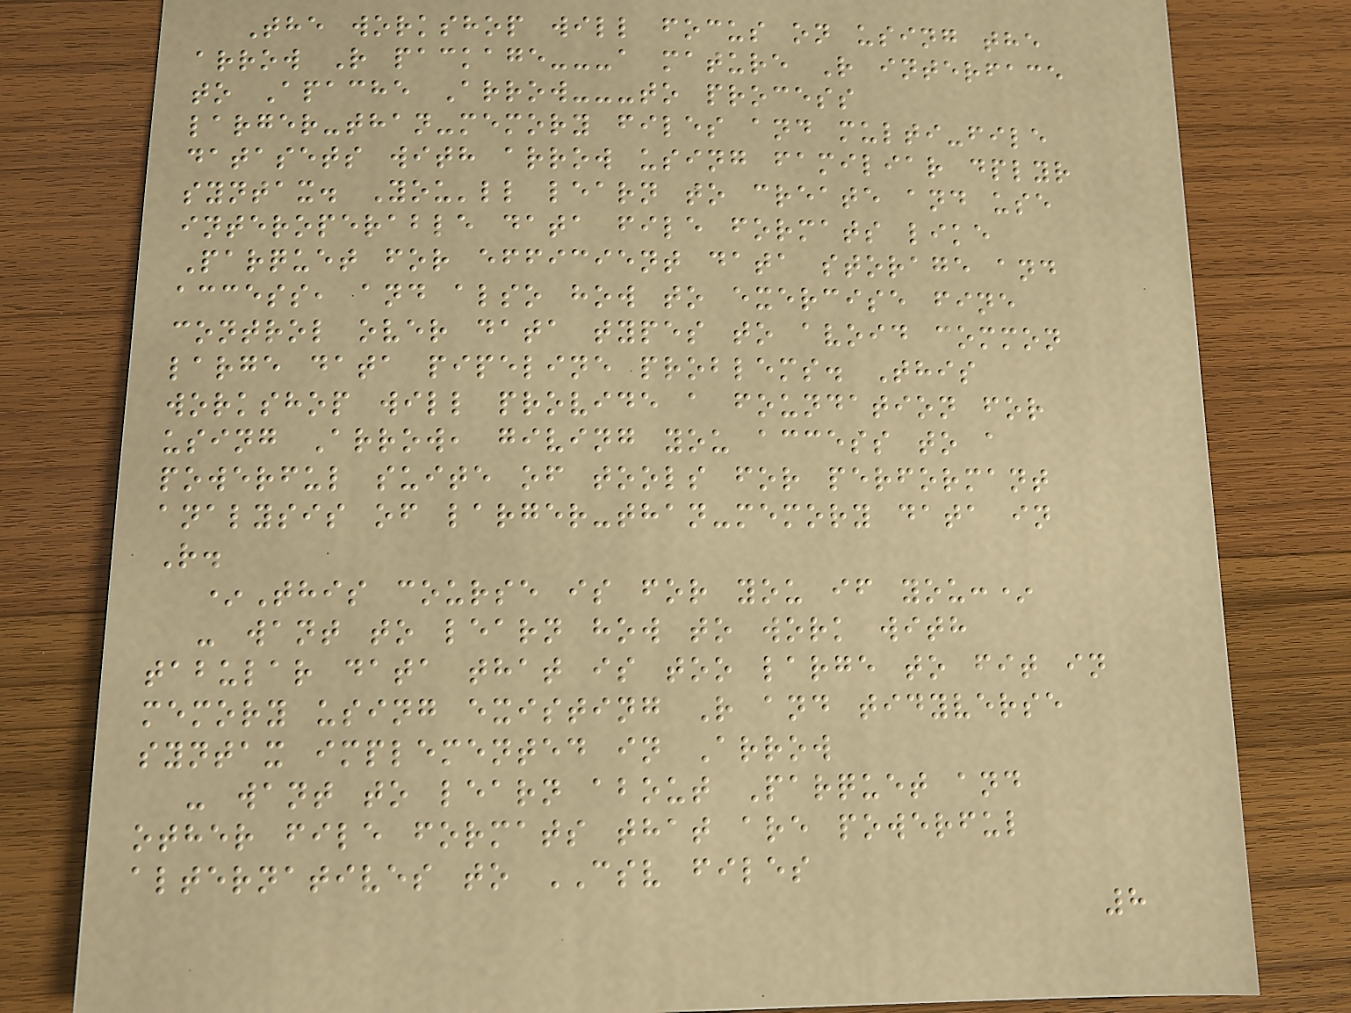The workshop will focus on using the
arrow R package---a mature R interface
to Apache Arrow---to process
larger-than-memory files and multi-file
datasets with arrow using familiar dplyr
syntax. You'll learn to create and use
interoperable data file formats like
Parquet for efficient data storage and
access, and also how to exercise fine
control over data types to avoid common
large data pipeline problems. This
workshop will provide a foundation for
using Arrow, giving you access to a
powerful suite of tools for performant
analysis of larger-than-memory data in
R.
*This course is for you if you:*
- want to learn how to work with
tabular data that is too large to fit in
memory using existing R and tidyverse
syntax implemented in Arrow
- want to learn about Parquet and
other file formats that are powerful
alternatives to CSV files
8
